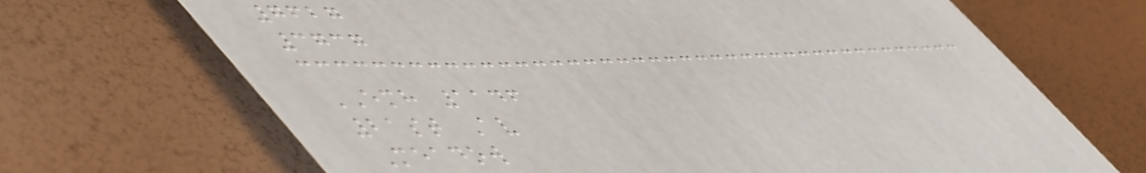7627
3737
EMH 1146
21st Av
Meadow
